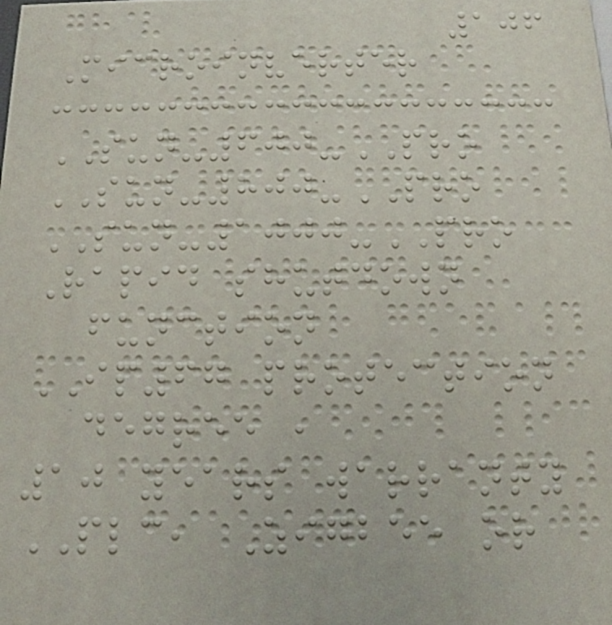106
Microinverter
SUN-600-PRO
SUN-800-PRO
SUN-1000-PRO
Rapid shutdown
function
IP67 protection
degree ,
10 years warranty
PLC, Zigbee or
